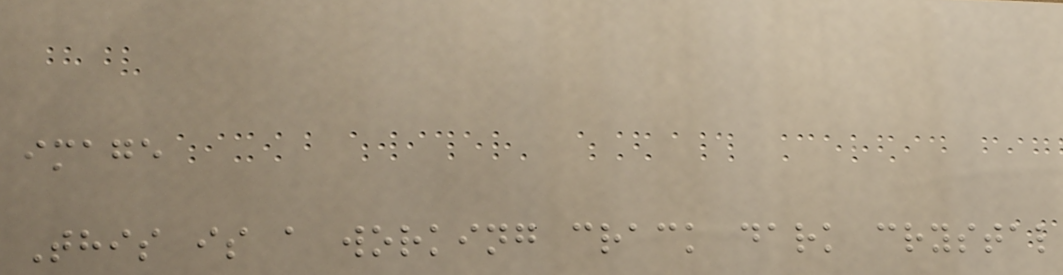image
This is a working crack dark crystal
